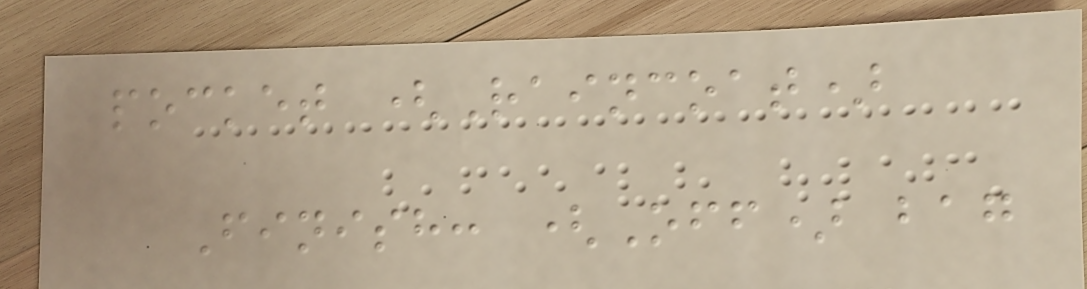pocket (Raincoat)
Finish: (Off) bag
